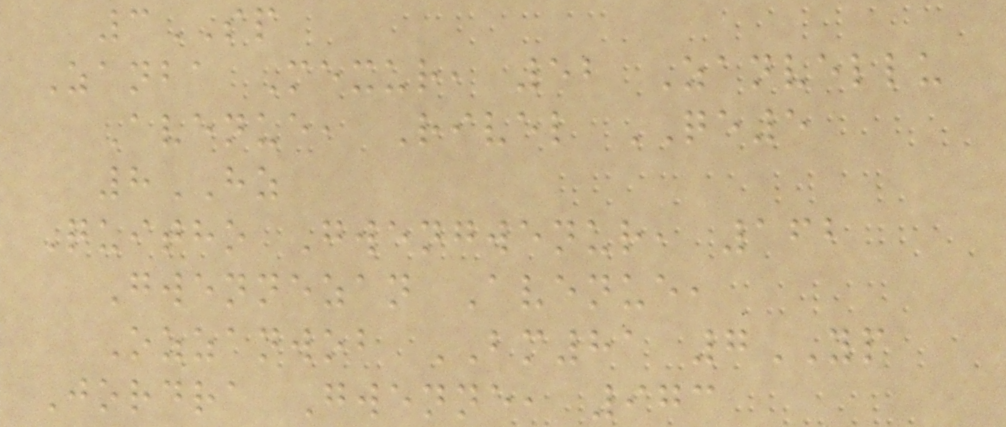3SP
Zanba Mexur, 52 Zanvellu
Avenue, Rivel QE5
8HZ
Quitho Gwengwenur, 162
Gwennezan Avenue,
Ozzanwob BM81 7YP
Jordra Gwenne, 973
